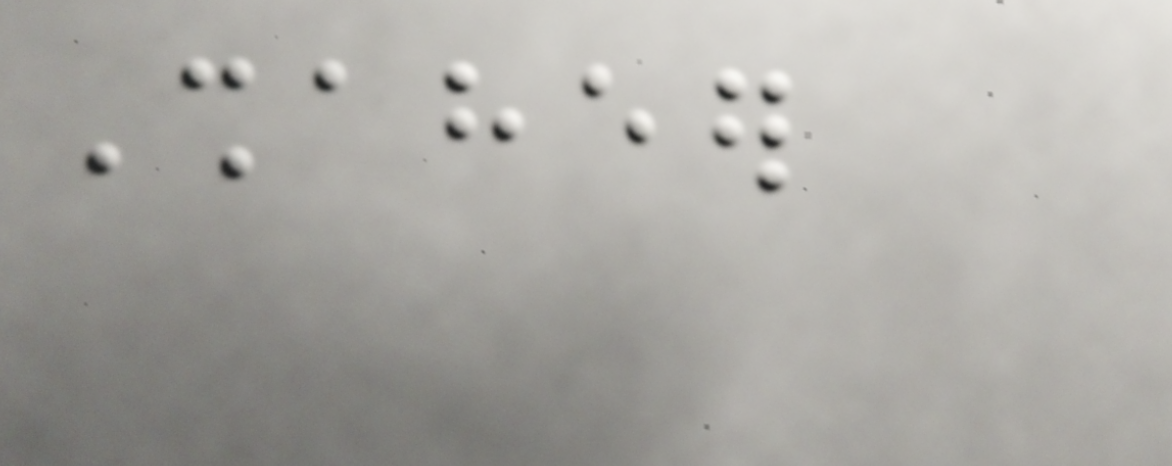Shaheer
